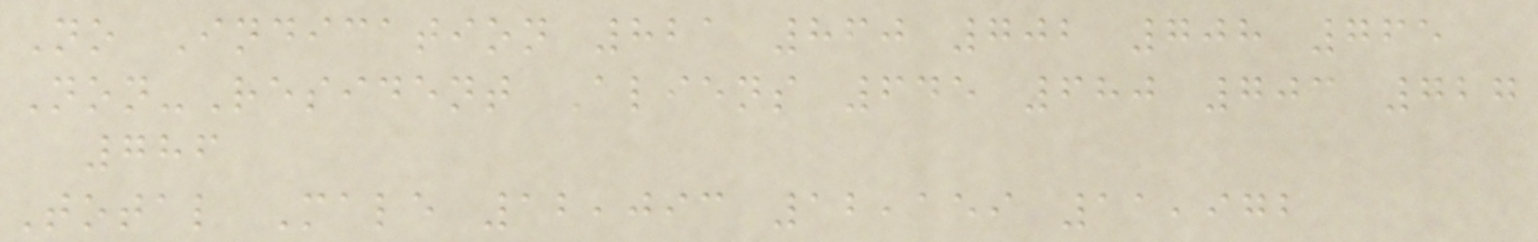No Indication 821 860 702 708 765
Non-Resident Aliens 645 680 703 727
786
Total Male 12,093 12,159 11,972
